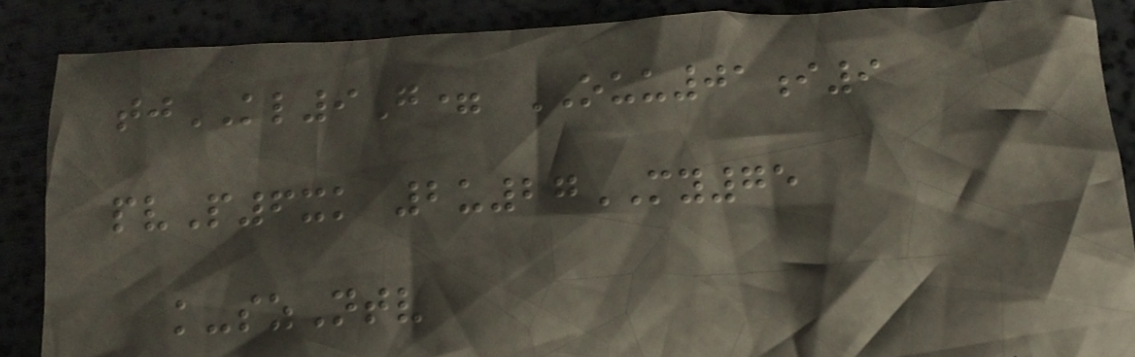tjKL9G= OUU01i9
pvP6xk 2u27MY75
k-szNtv
